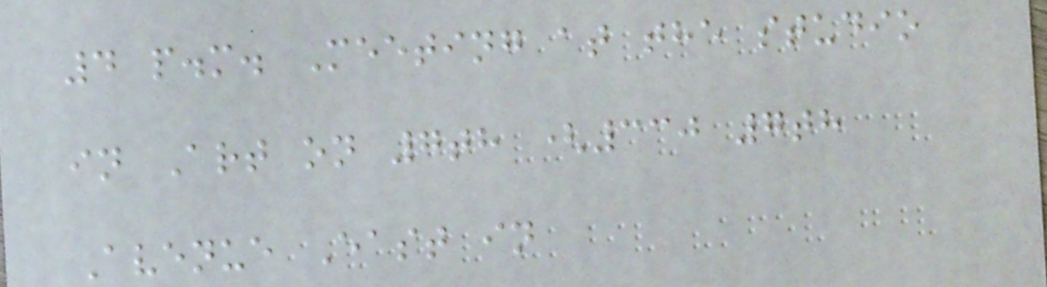4 p.m. Meeting at the studio
in Art on 7th (330 7th
Avenue East in
